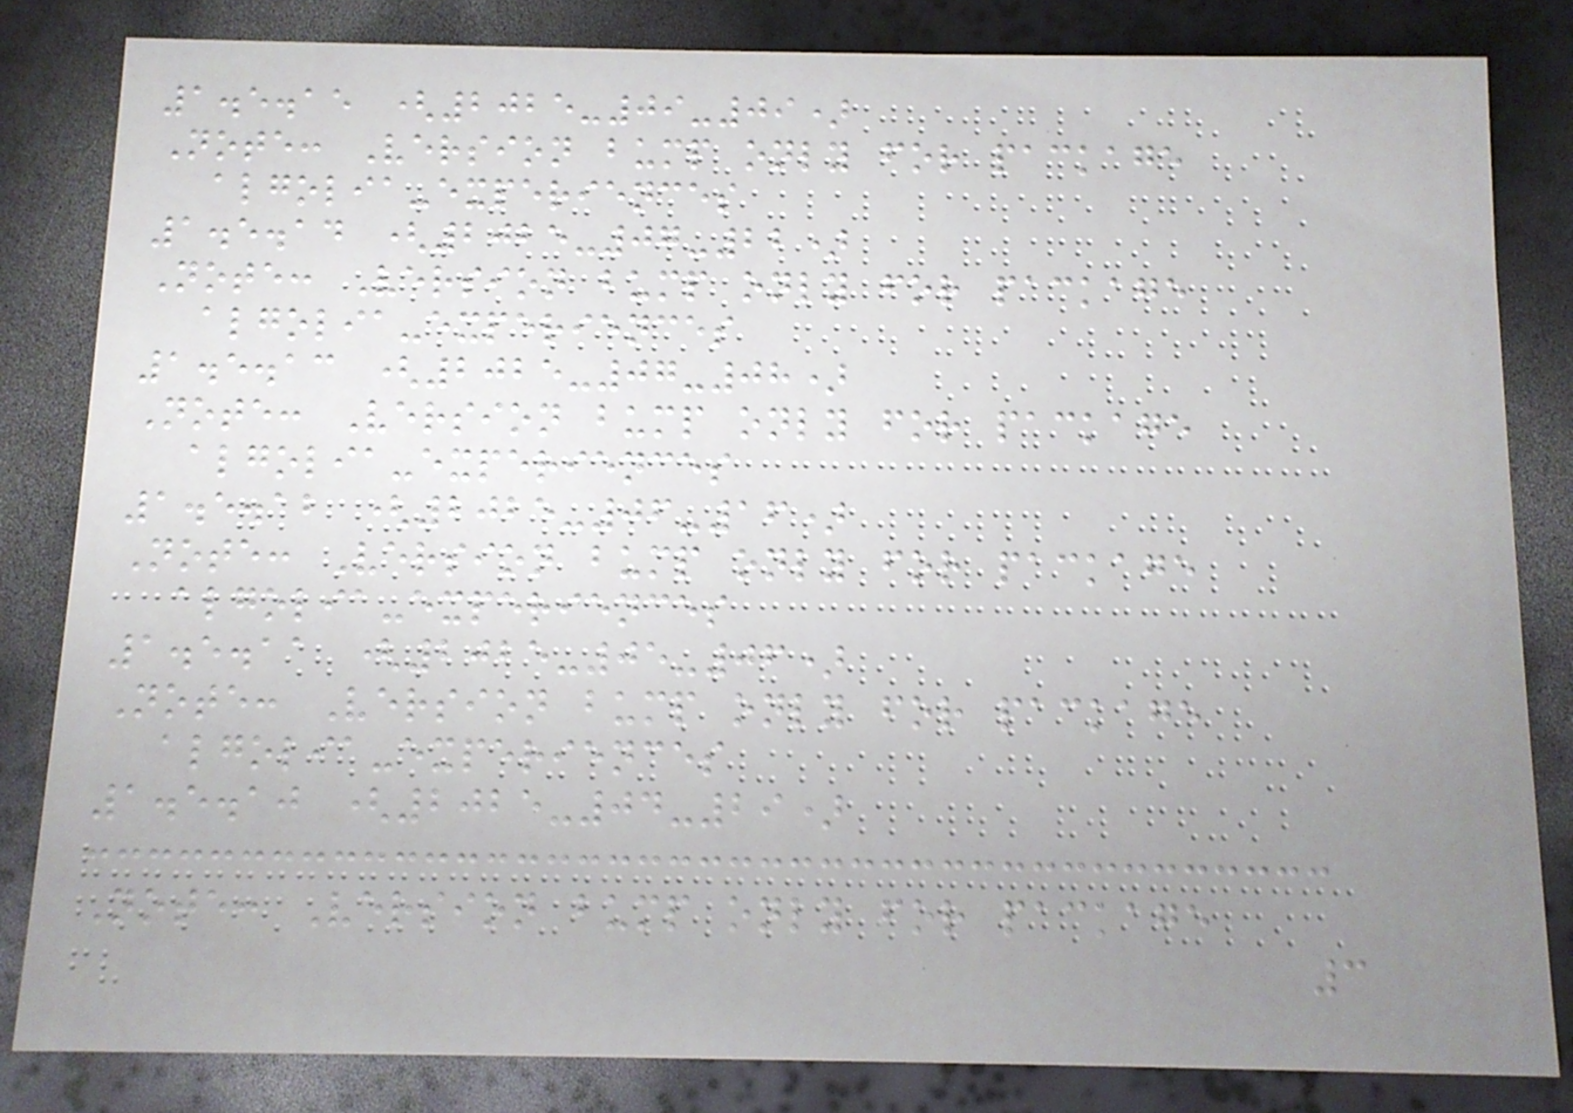1.5.15 (2025-09-09)
Note: Version bump only for package
algolia-experiences
1.5.14 (2025-07-22)
Note: Version bump only for package
algolia-experiences
1.5.13 (2025-07-08)
Note: Version bump only for package
algolia-experiences
1.5.12 (2025-06-16)
Note: Version bump only for package
algolia-experiences
1.5.11 (2025-05-06)
Note: Version bump only for package
algolia-experiences
1.5.10 (2025-04-29)
Note: Version bump only for package
3
